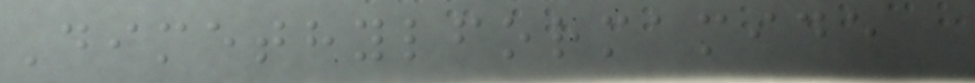Dimethylformamide
